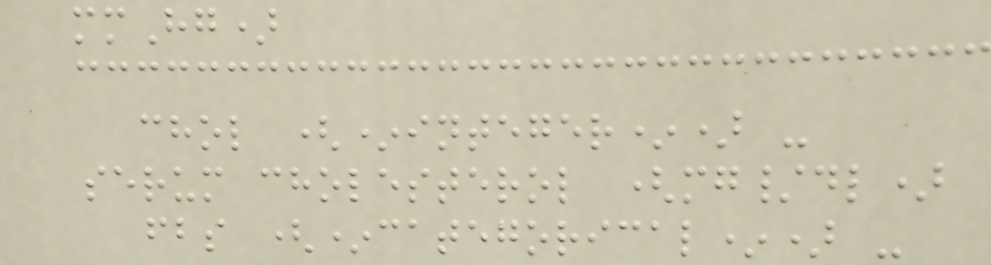mmHg)
chol (*integer*) -
serum cholesterol (mg/dl)
fbs (*categorical*) -
